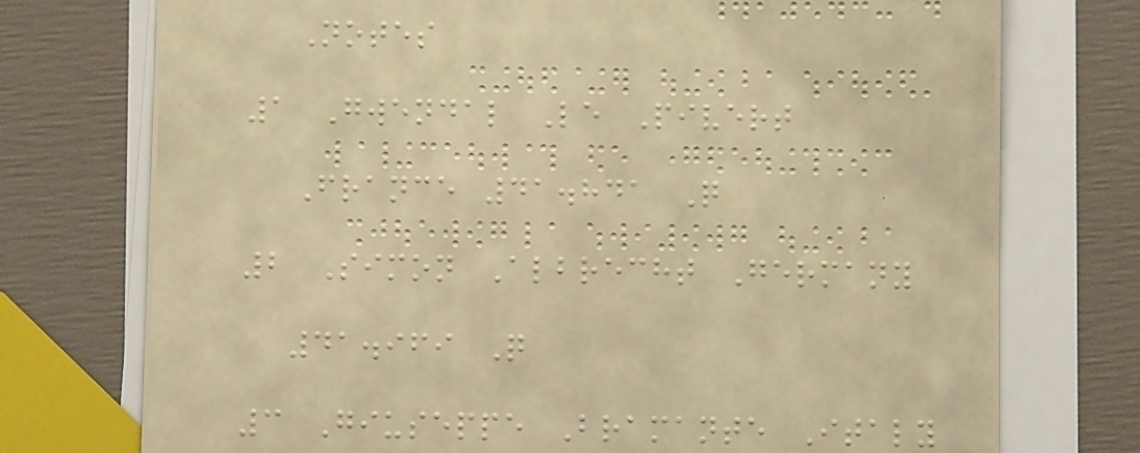Notes
1 Gwendal Le Pivert
France 41.841 Q
2 Simon Albrecht Germany
41.969 Q
3 Giuseppe Bramante Italy
